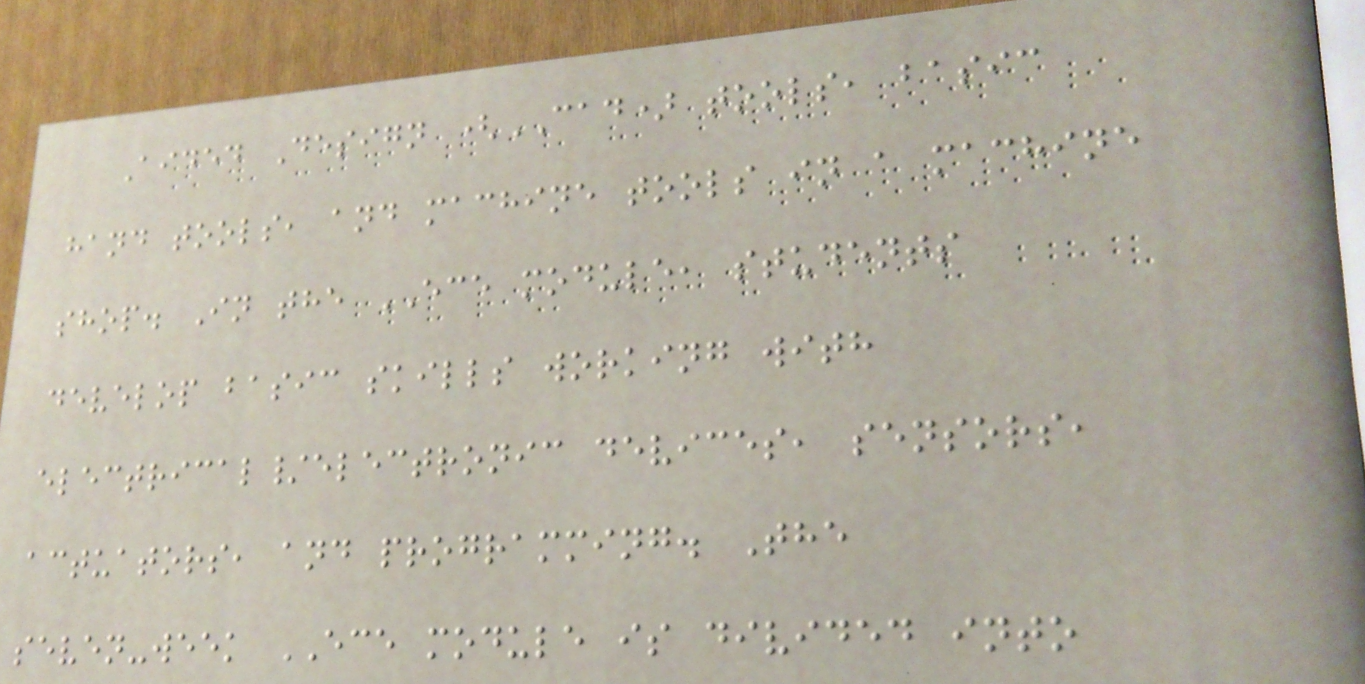Aided Design (CAD) tools, basic
hand tools, and machine tools in a machine
shop. In the ECE module, students
develop basic skills working with
electrical/electronic devices, sensors,
actuators, and programming. The
seven-week ECE module is divided into
